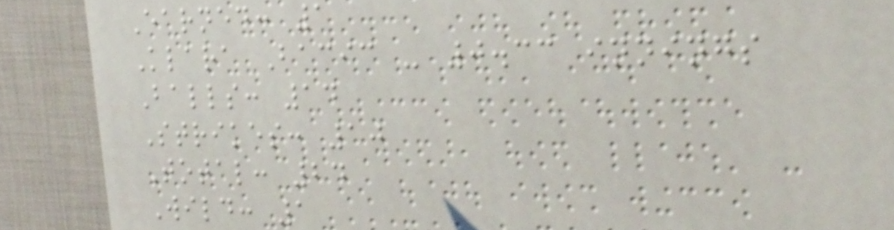Earned: 1
Klara Bacic - 0.33 innings
Balls: 14
Strikes: 10
Total: 24
Wild: 1
